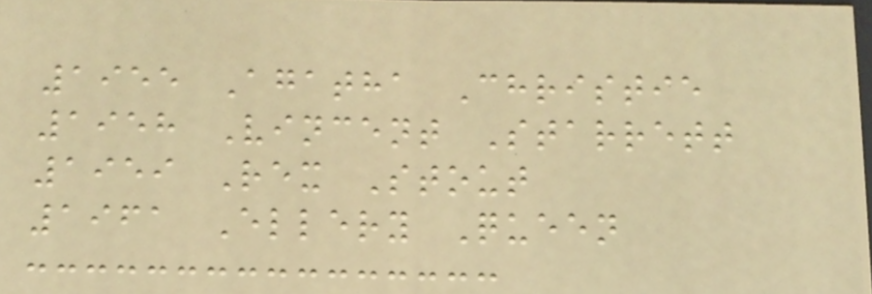1955 Agatha Christie
1958 Vincent Starrett
1959 Rex Stout
1961 Ellery Queen
